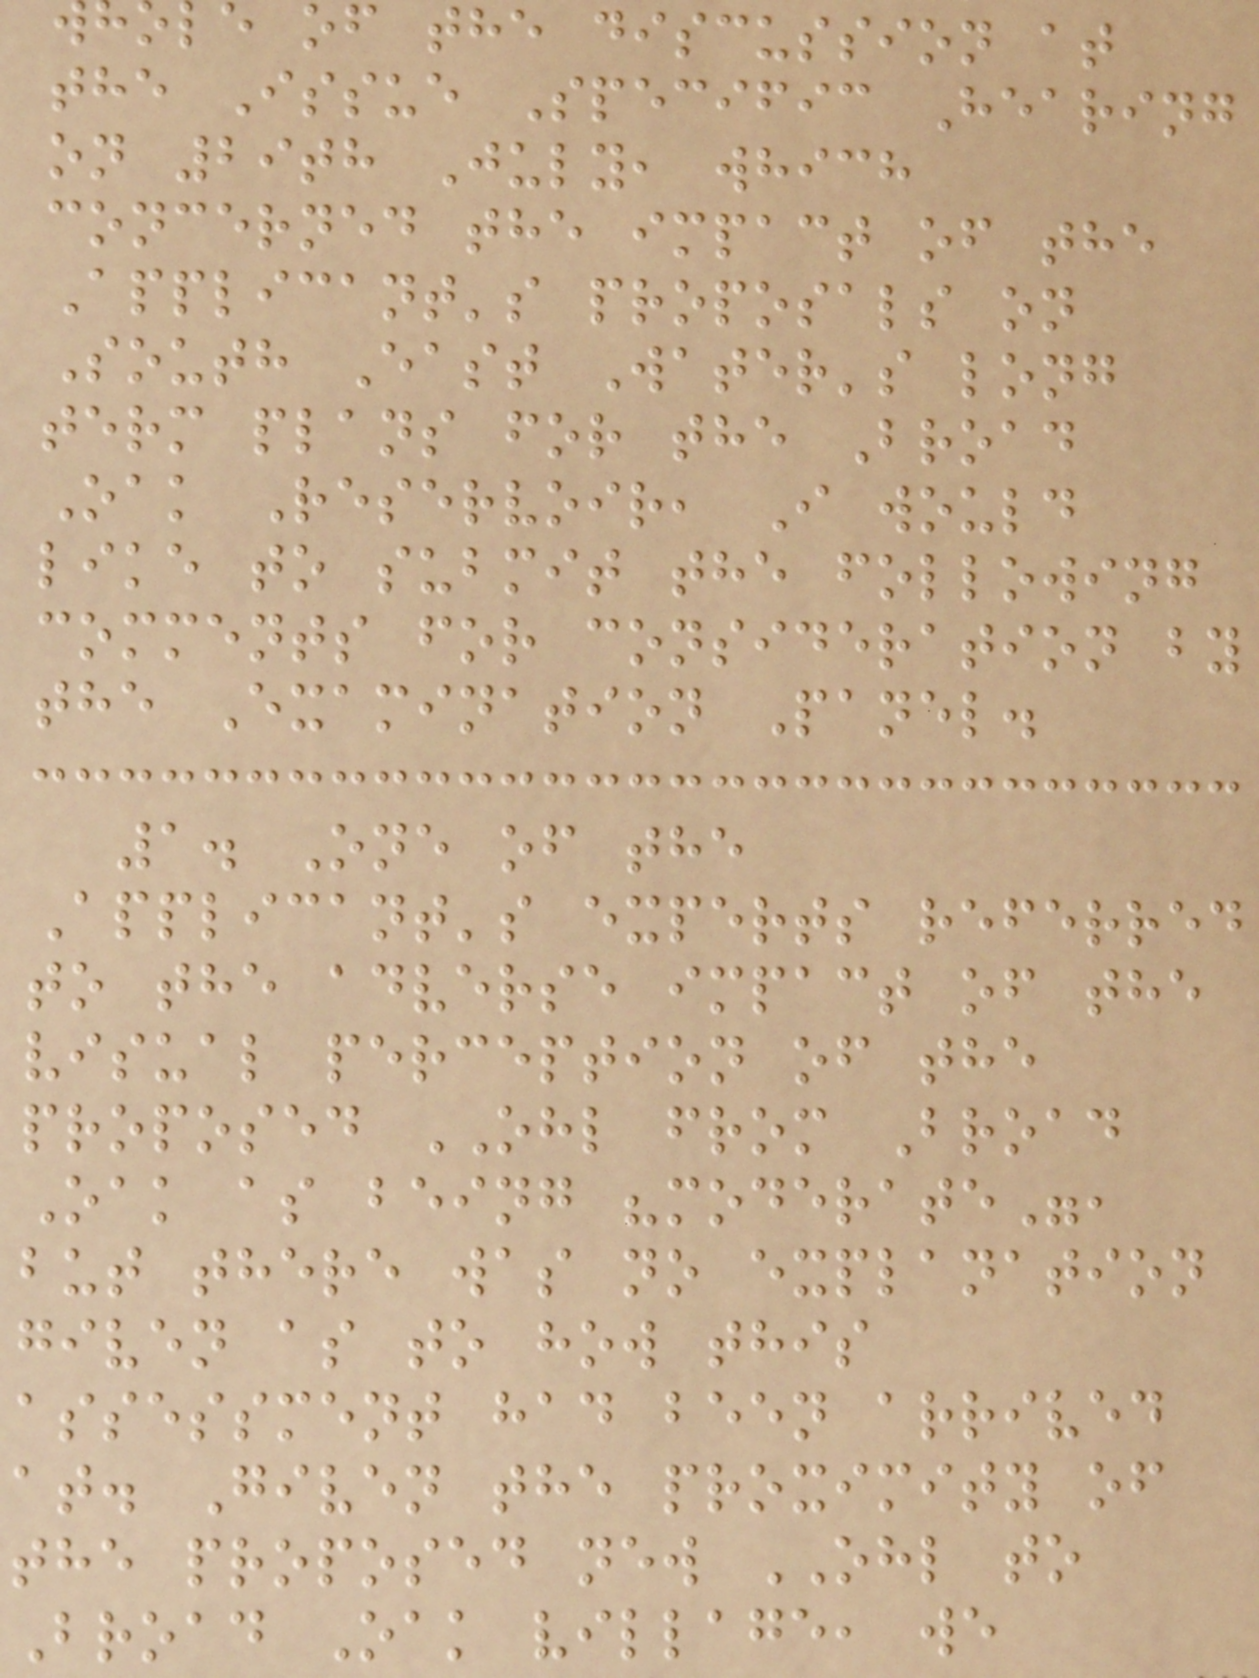e of the discussion at
the Issue Specific Hearing
on 29th July, which
concerned the impact of the
Applicant's proposals on
South East Water's long
term plans for the Broad
Oak Reservoir, I would
like to submit the following
comments for consideration by
the Examination Panel.
1. One of the
Applicant's experts referred
to the adverse impact of the
visual perception of the
proposed OHL from Broad
Oak as being "moderate",
but there was no explanation
given as to how this
assessment had been arrived
at. Given the proximity of
the proposed new OHL to
Broad Oak village, we
